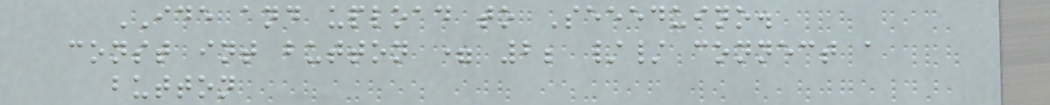IDE and upload to Seeeduino.
const int button = 2; // connect a
button
